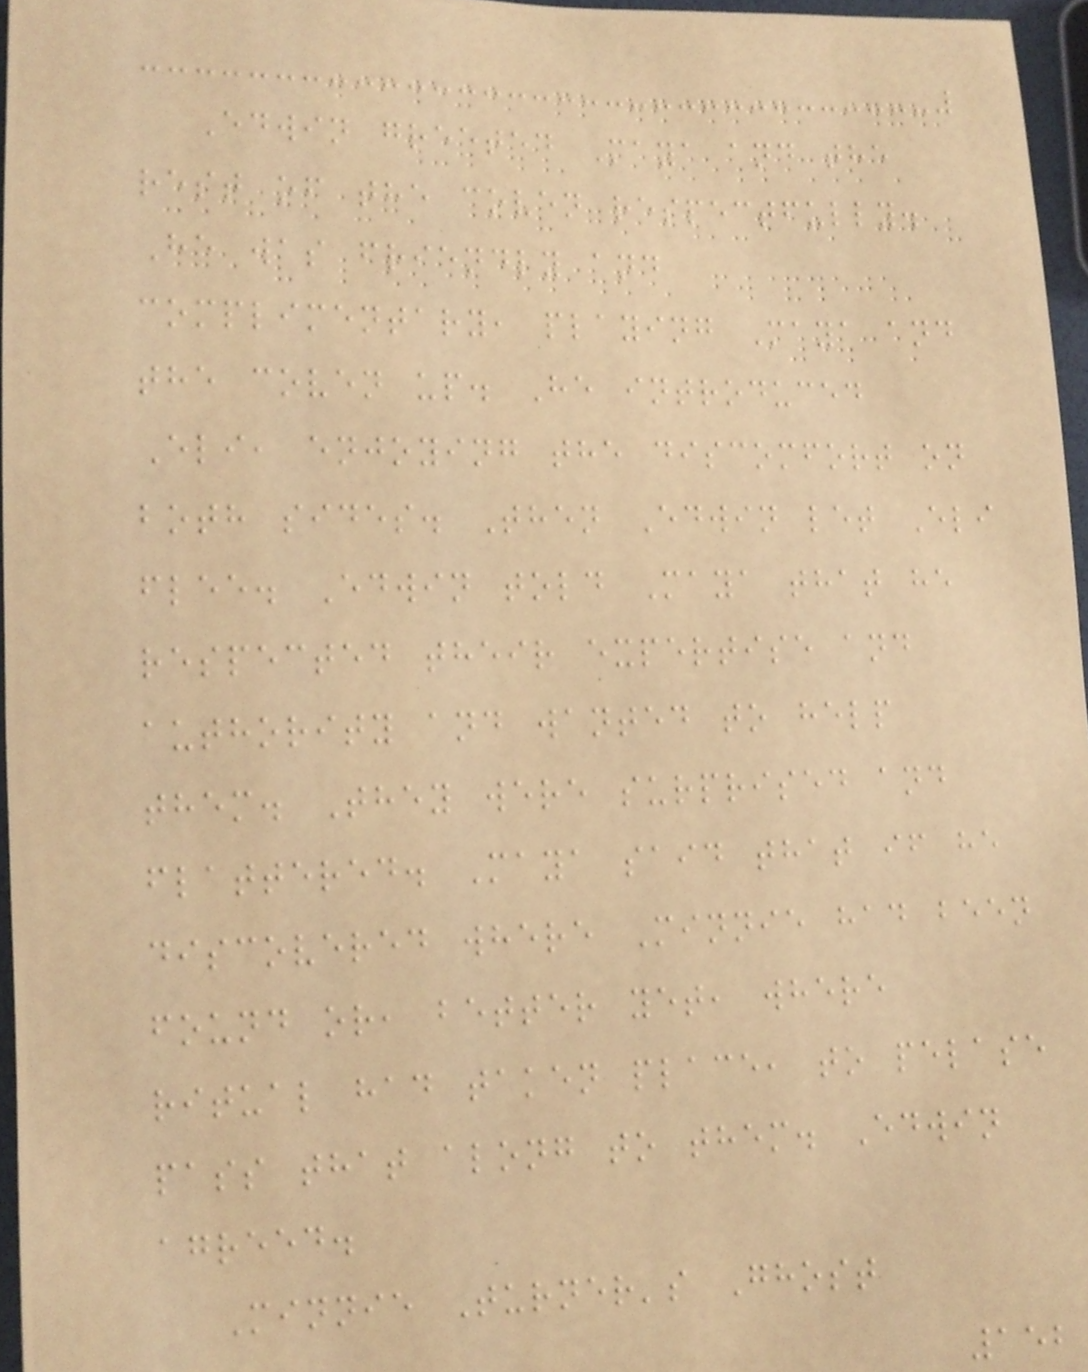Edwin greeted Maya and the
rest of the coven respectfully.
He was friendly and
complimentary, playing Maya and
the coven up. He introduced
Eli, enjoying the discomfort on
both sides. Then Edwin let Eli
flee. Edwin told Maya that he
respected their expertise and
authority and wanted to help
them. They were surprised and
flattered. Maya said that if he
discovered where Minnie had been
found or, better yet, where
ritual had taken place, to pelase
pass that along to them. Edwin
agreed.
Minnie Turner's Ghost
152
